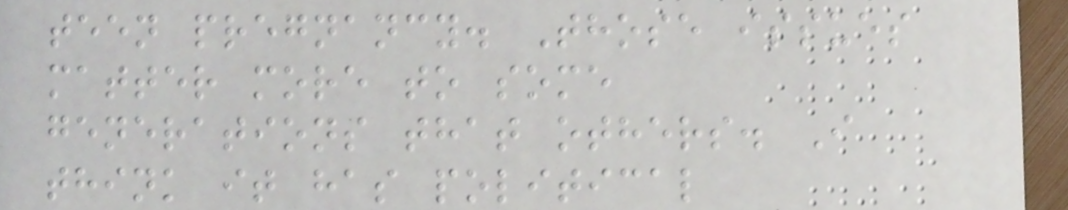teen pregnancy. Those issues
matter more to some
generations that others. I
think it has political
